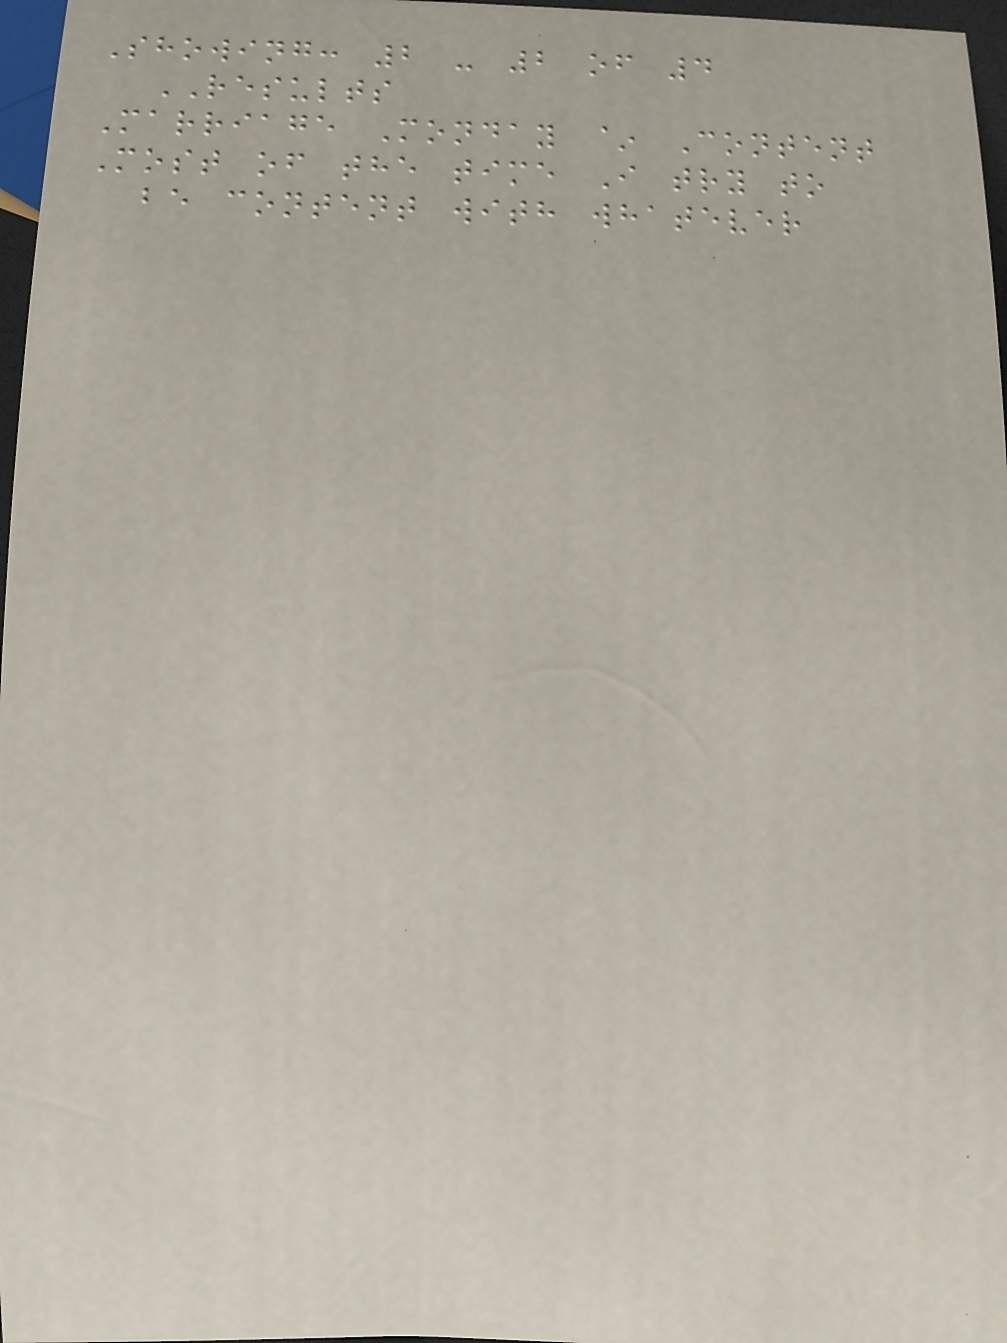Showing: 2 - 2 of 4
RESULTS
Marriage Monday ~ Content
Most of the time I try to
be content with whatever
